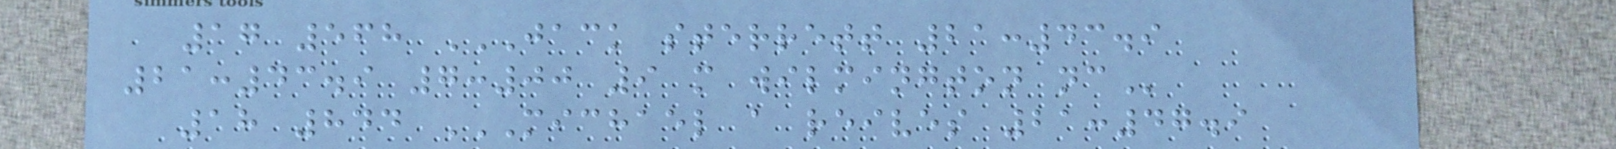17 568 JACK STERRETT 21:43.9
21:43.9 7:00 9 M WILMINGTON NC
18 844 MICHAEL A REIVES 21:47.9
